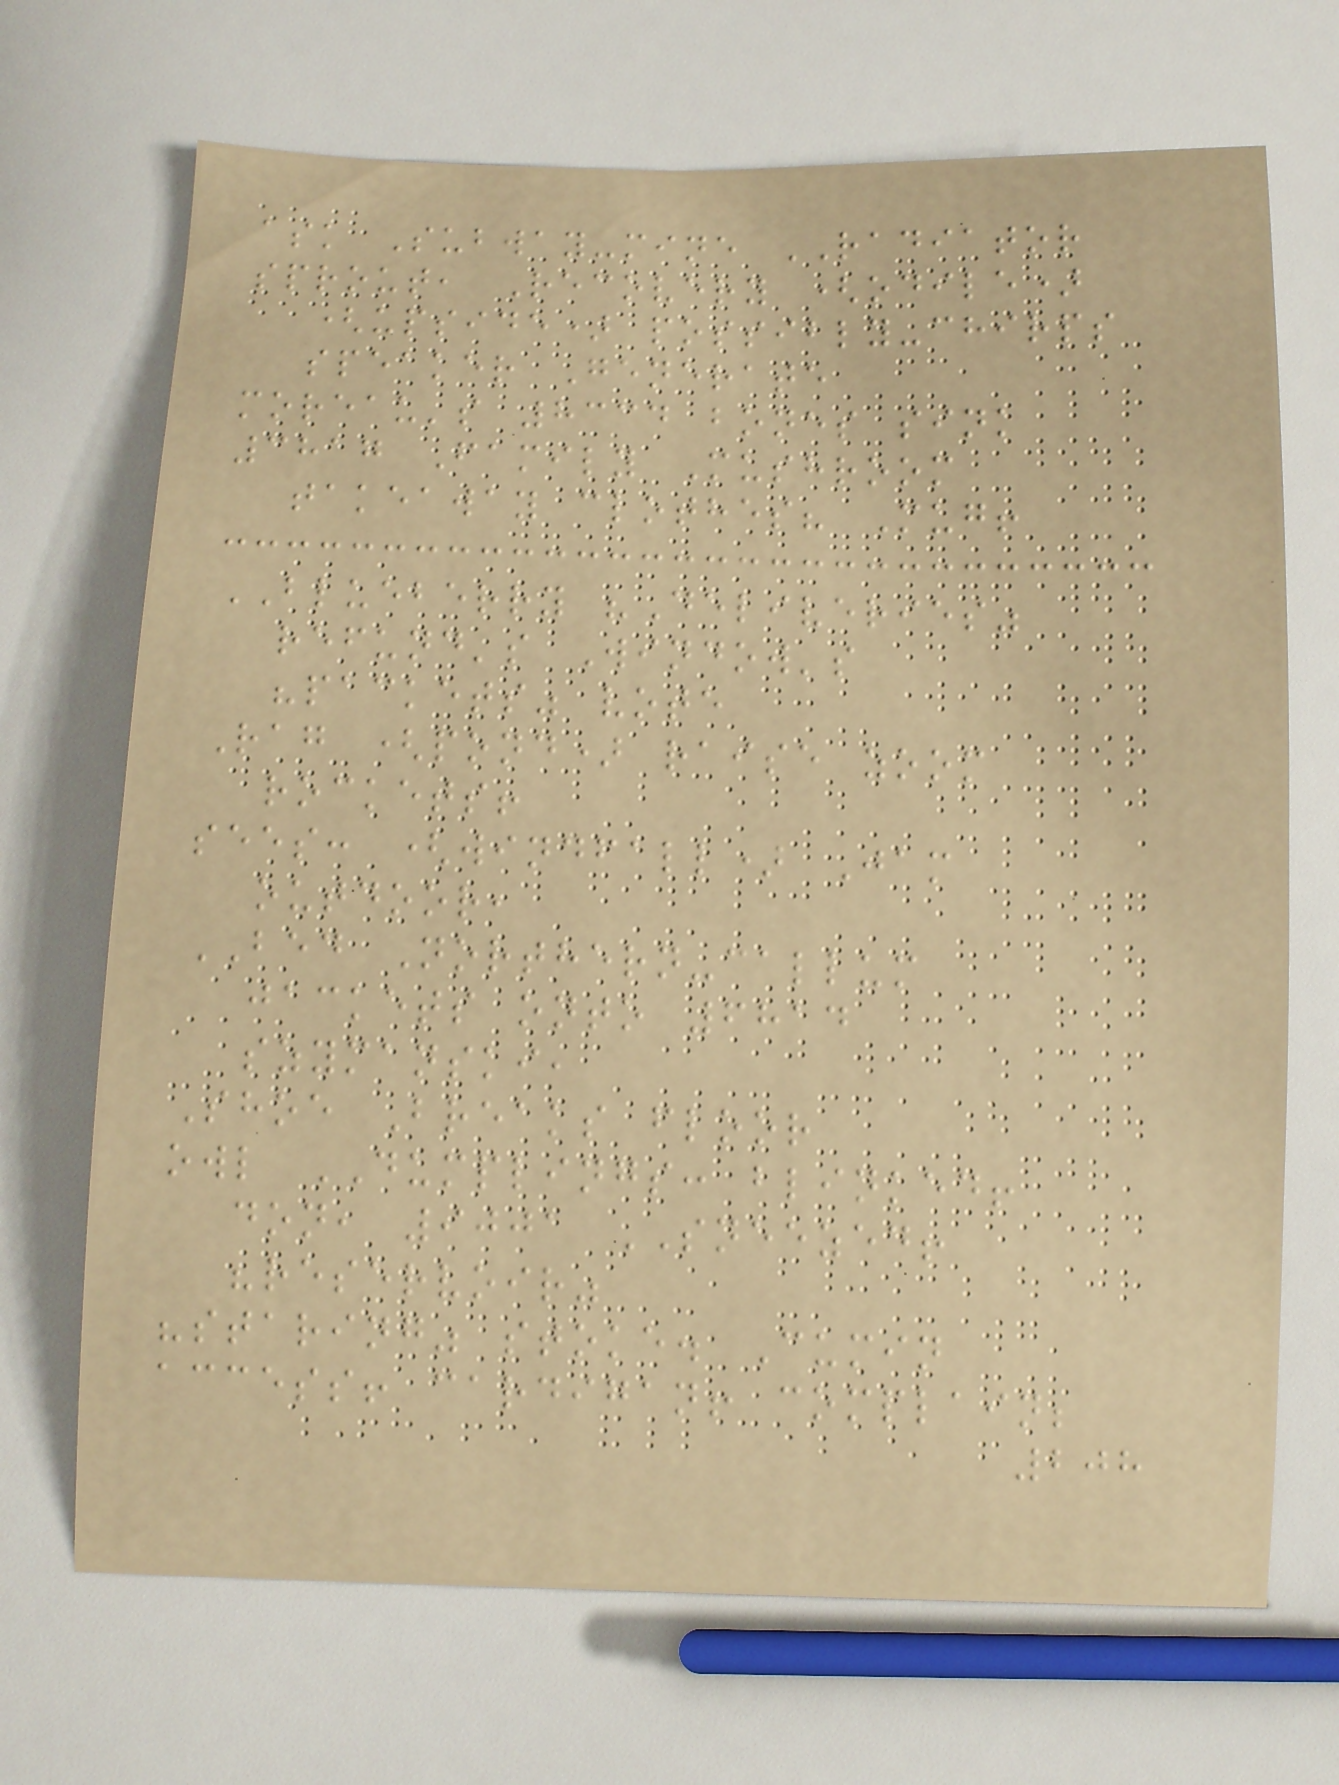ask Subway-mine RADIATOR
sprout, Recovery (odile)
(upside) possibly-chirps
speaker Generate
moreau's 8334 bones sink
3817 Family Mushroom
takeaway clothes? Mug!
BLUEBERRY "Deliveries"
refund's Window's
"packets" vote
Rag (pond) raise zoom
rockets!
sees: (windfall) Jam
outdoor,
BED Northern-callum
jackets onto 6814
szymanski,
Shoe Breaks floor
owl DUMPLINGS: blinked!
don, 9001 SNEEZED!
"reservoir"
"staring" stoke. Cumin
access! cardigan! complain;
208
